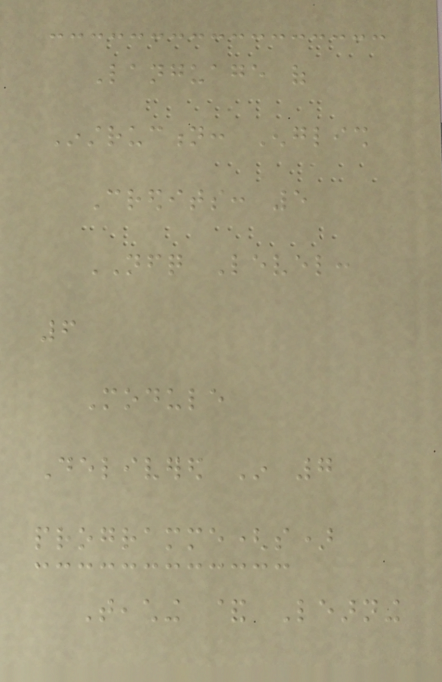Language of
Instruction: English
Credits: 5
NFQ Level:
6
Module
Delivered In 7
programme(s)
Teaching & Learning
